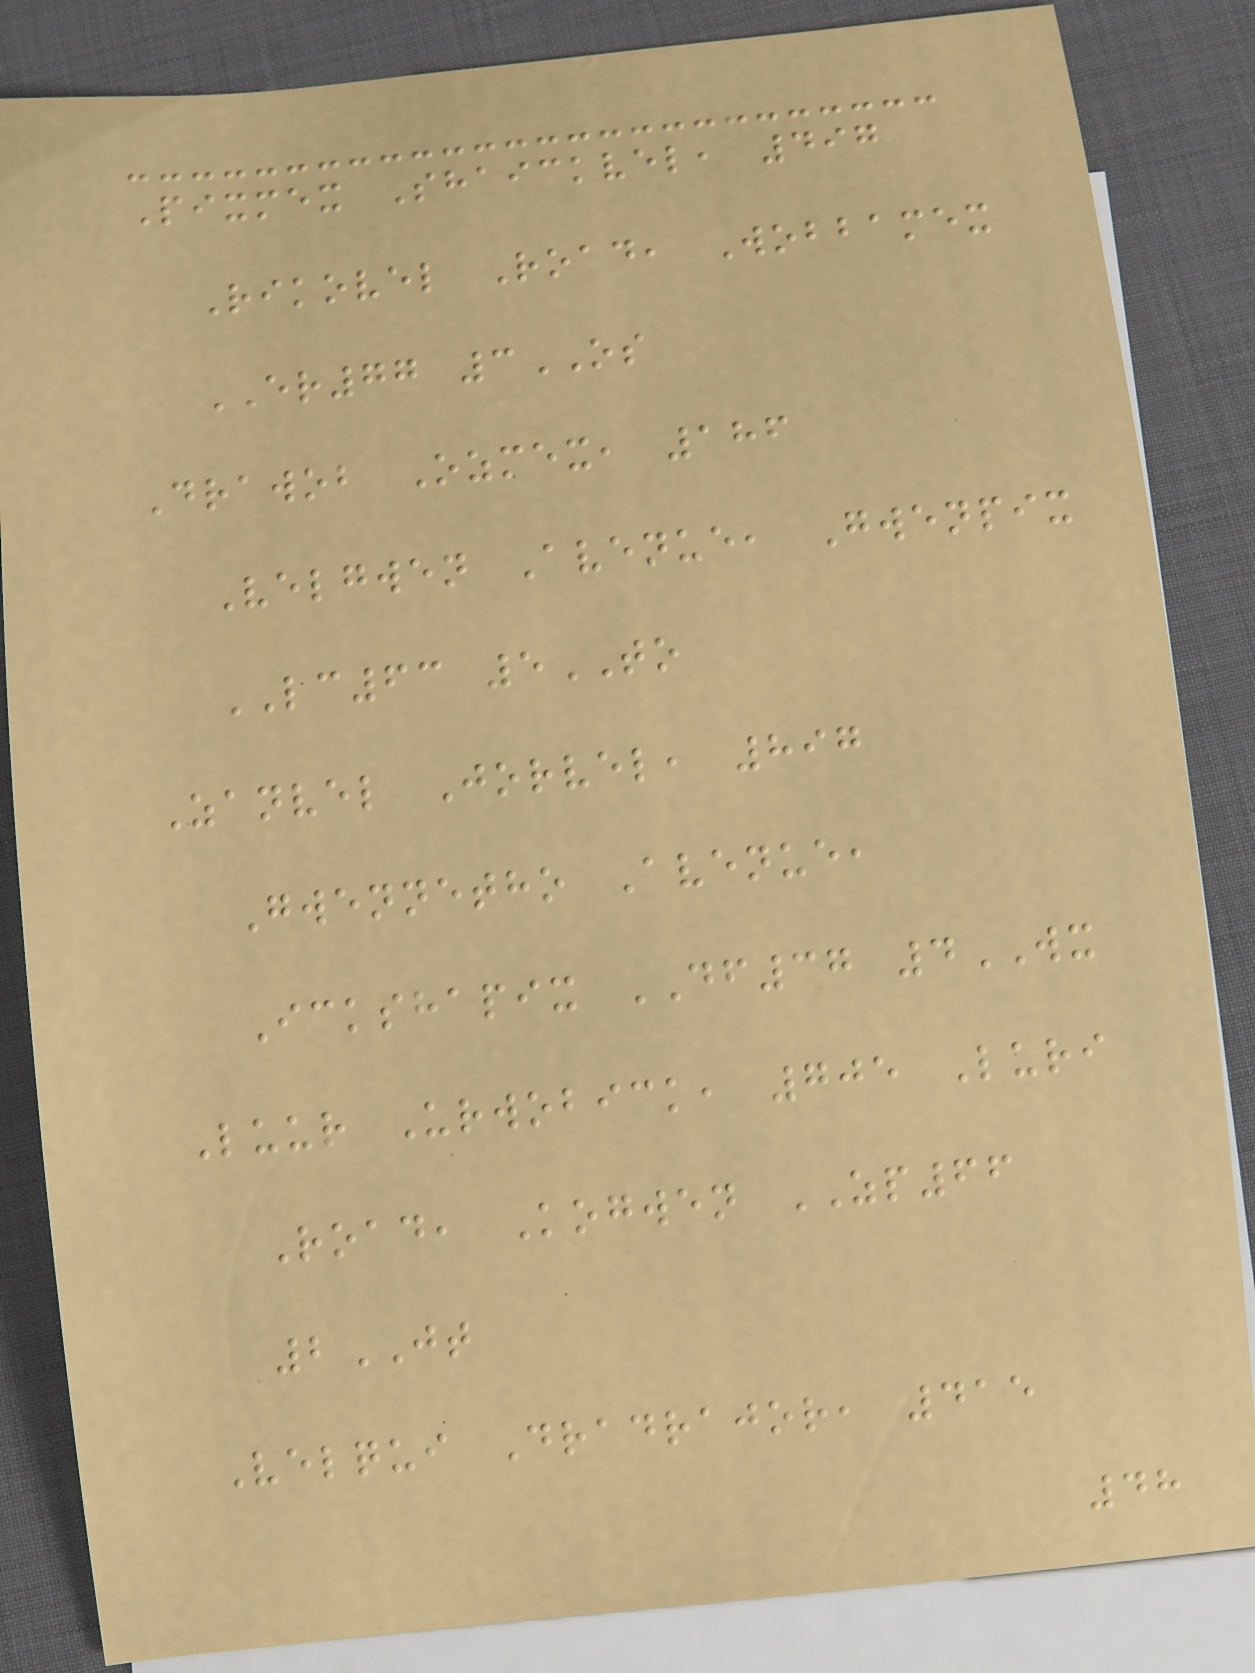Pixmex Shaickvel, 497
Rikovel Road, Wobbamex
ER77 3OS
Drawob Ozmex, 186
Velgwen Avenue, Gwenpix
LC63 5TO
Zanvel Jorvel, 897
Gwennetho Avenue,
Ickshapix DF37 4WX
Luur Urwobick, 705 Luri
Road, Kogwen ZP66
2JT
Velqui Dradrajor, 415
48
